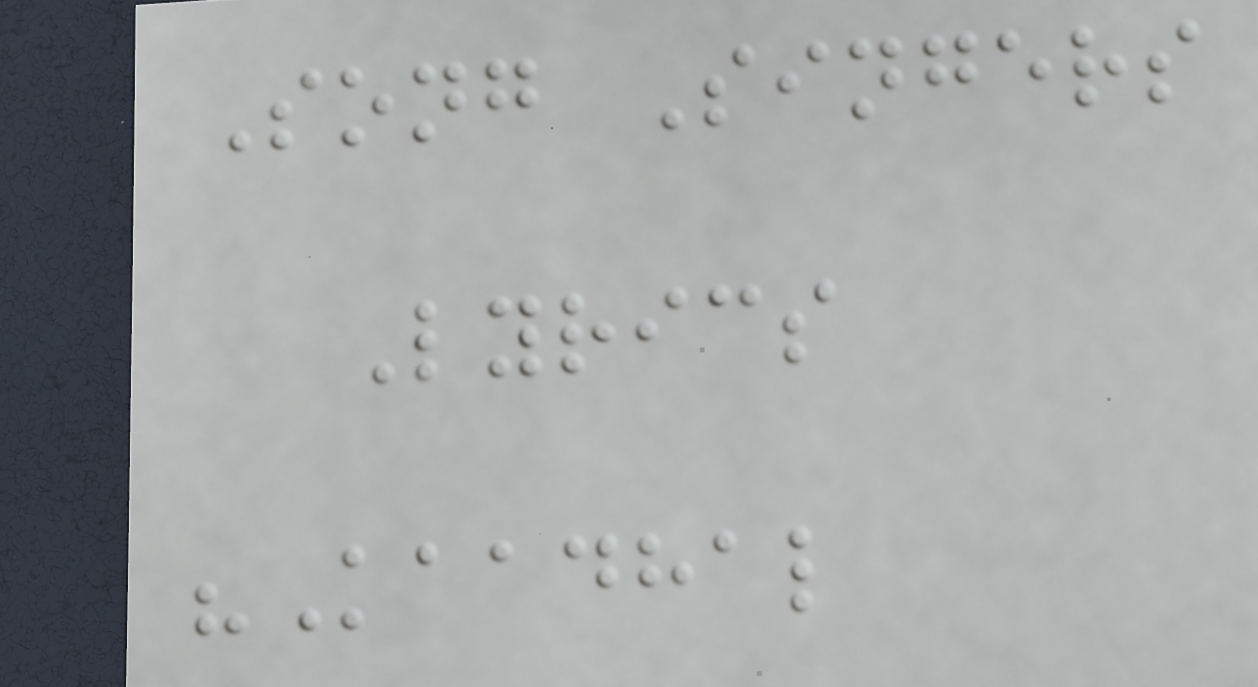Song Singers
Lyrics
"Kaadhal
